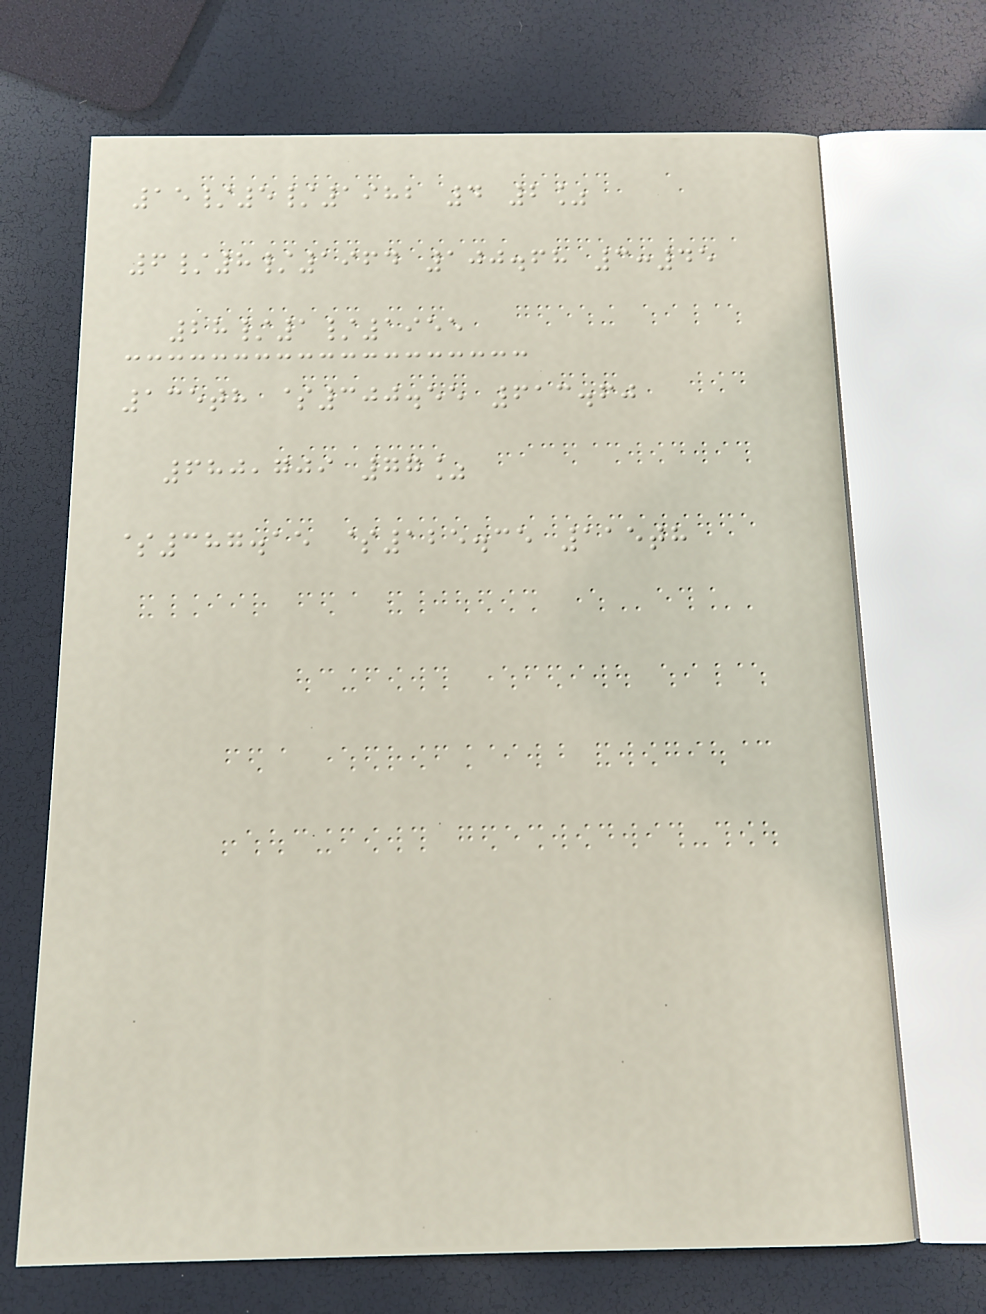15/5/1982 4 2%
6/8/1964 100.68 3:45
28/1/1955
135th $300.55 613.60
680,709 77%
$387.15 $125.35 115th
